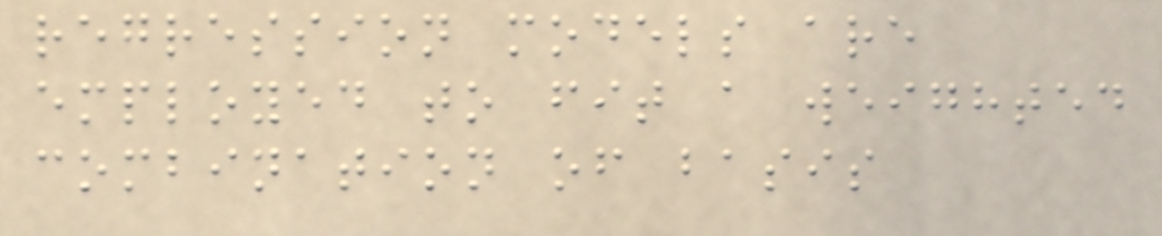regression models are
employed to fit a weighted
combination of basis
